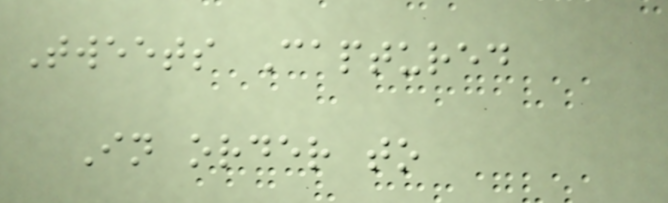Tweets Captured
In order to
